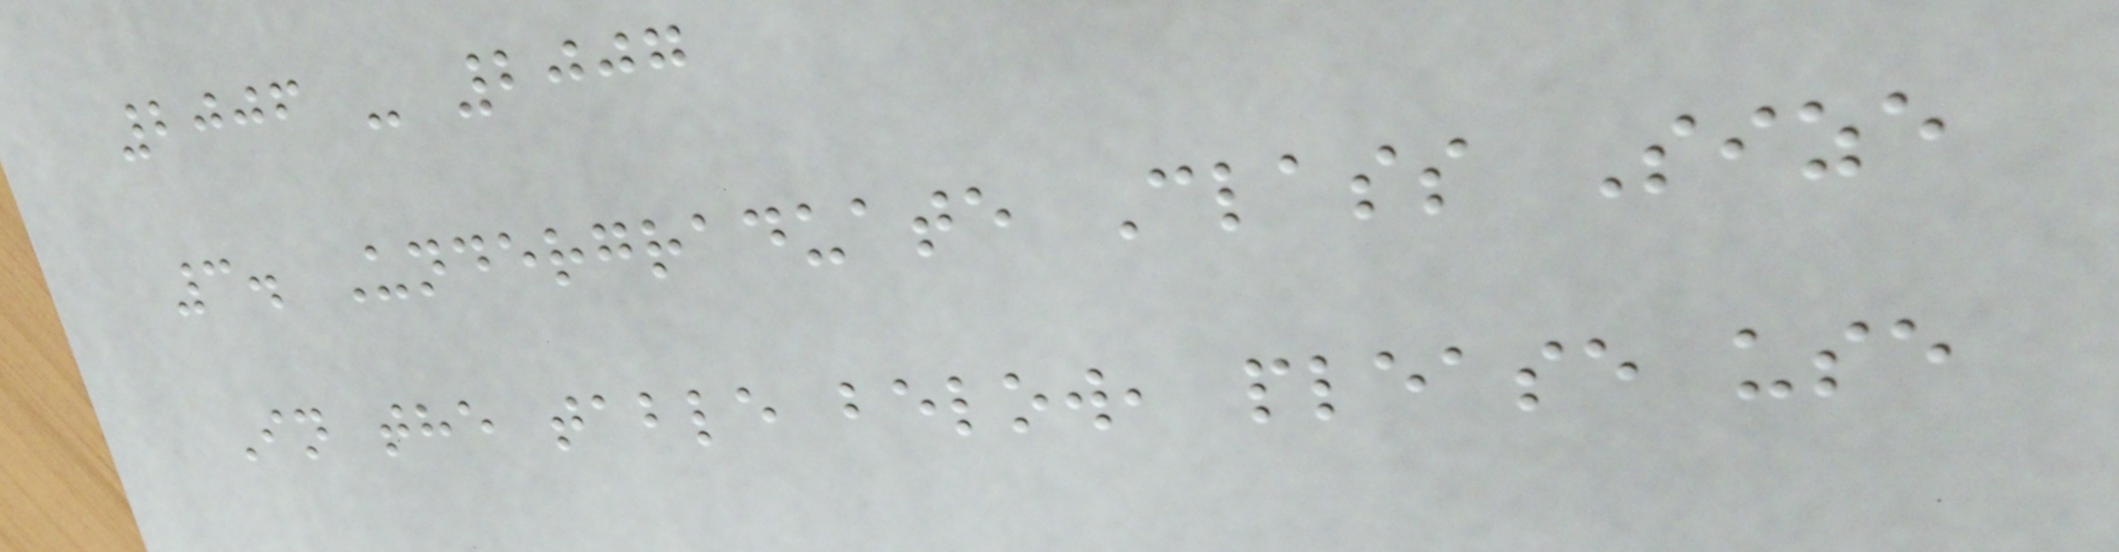2006 - 2007
3. Undergraduate Class Size
In the table below, please use
